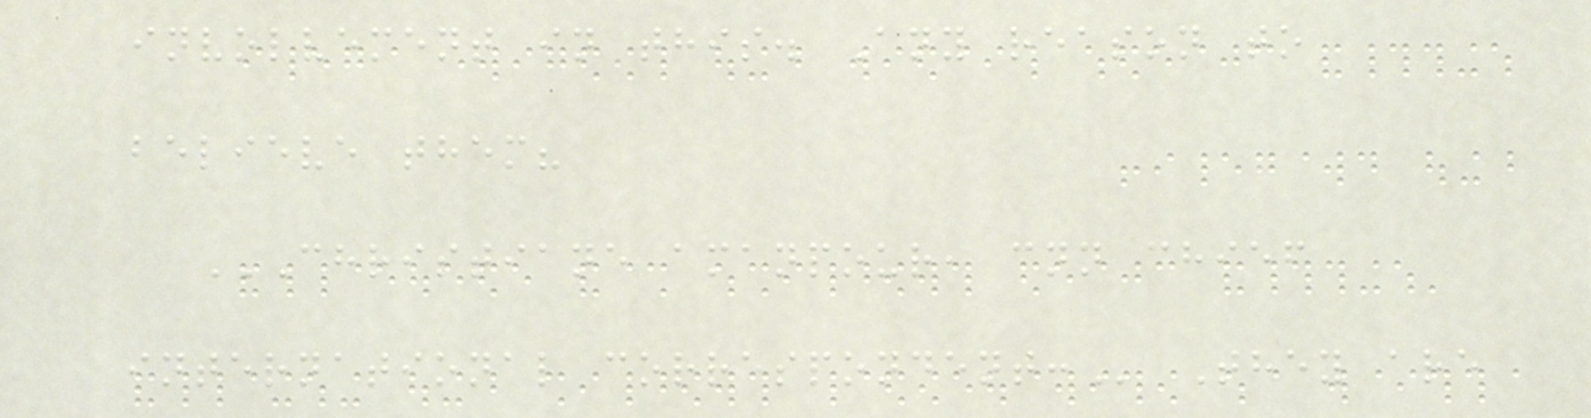involvement in this. Any reason to
believe them?
CHRISTIANE AMANPOUR, CNN CHIEF
INTERNATIONAL CORRESPONDENT: They are
